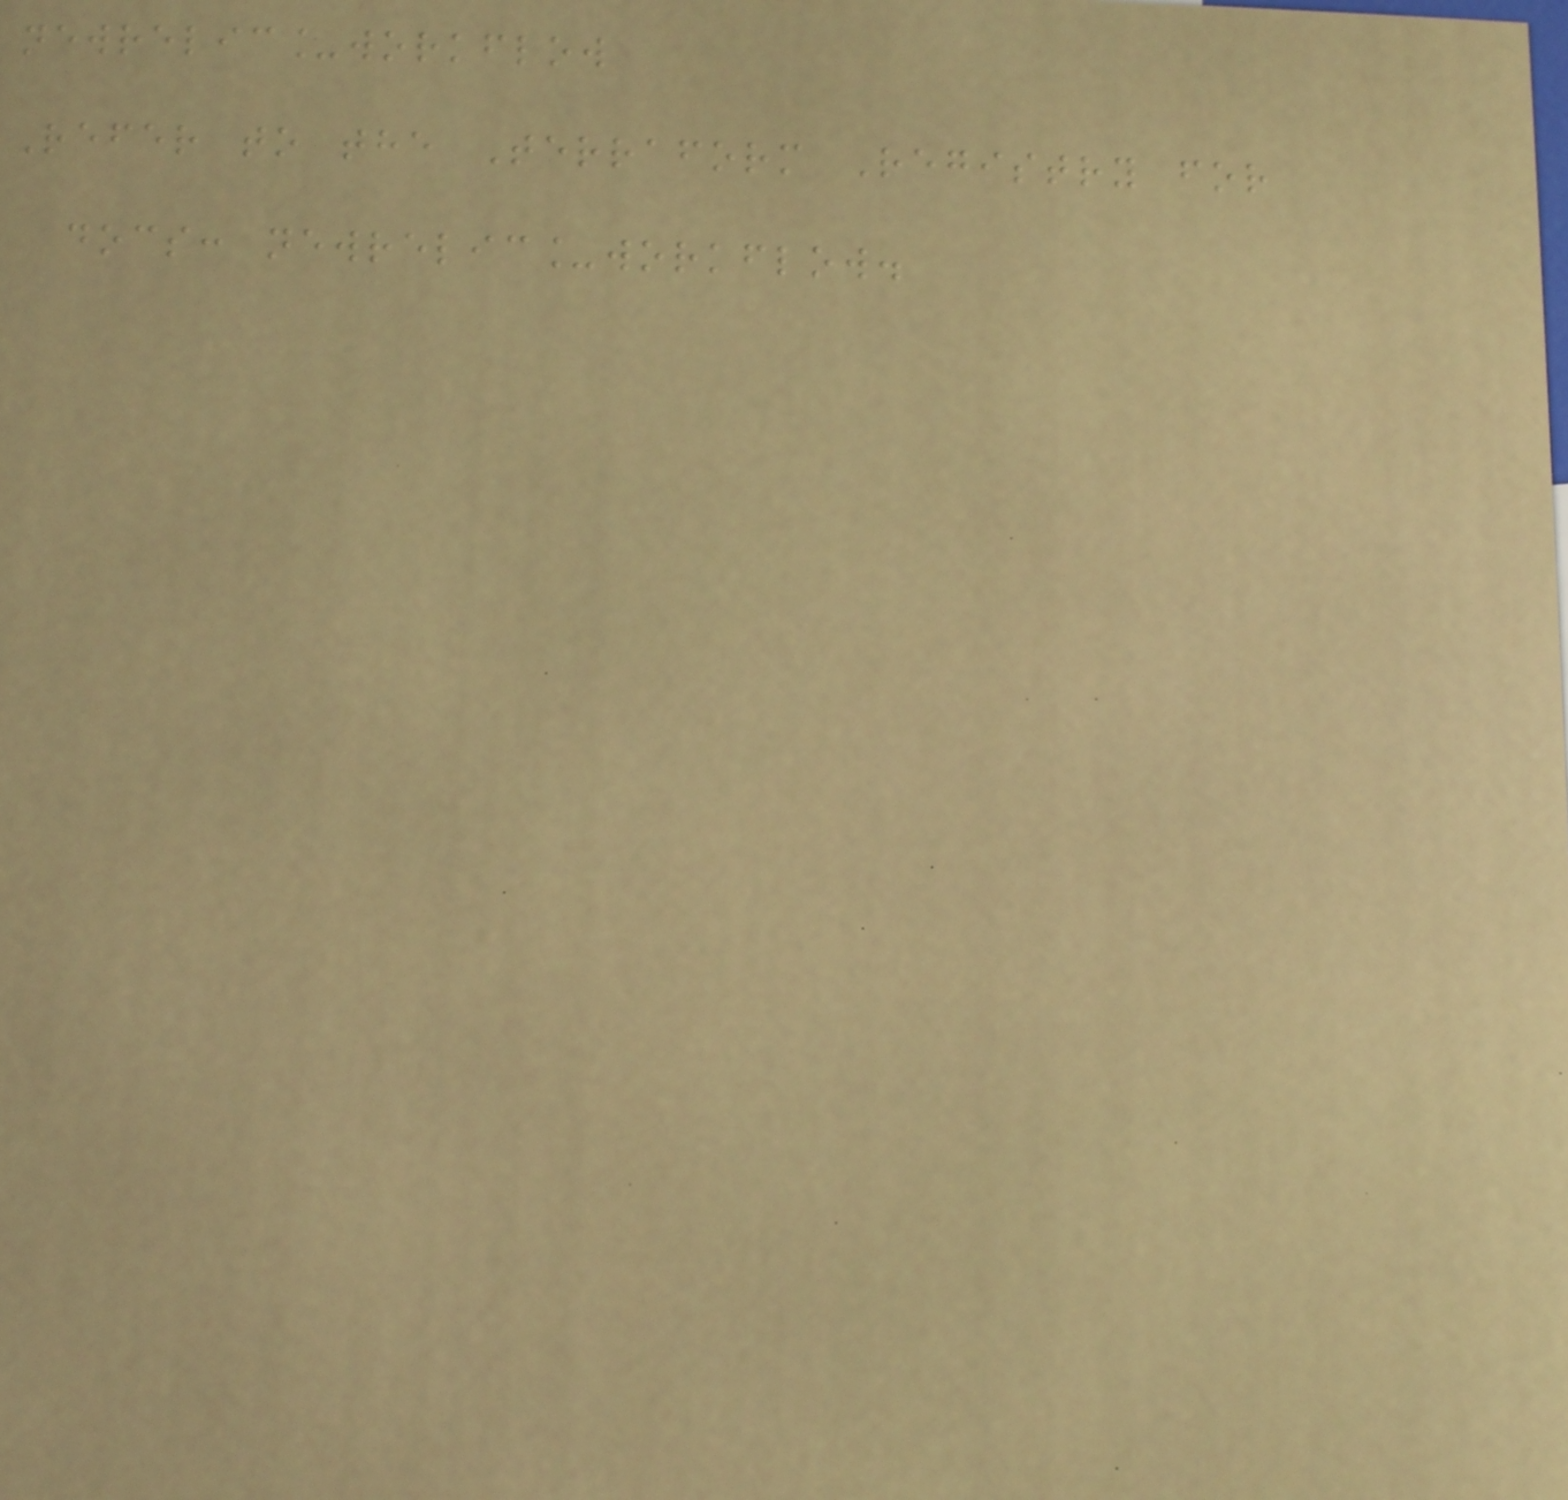newrelic_workflow
Refer to the Terraform Registry for
docs: newrelic_workflow.
